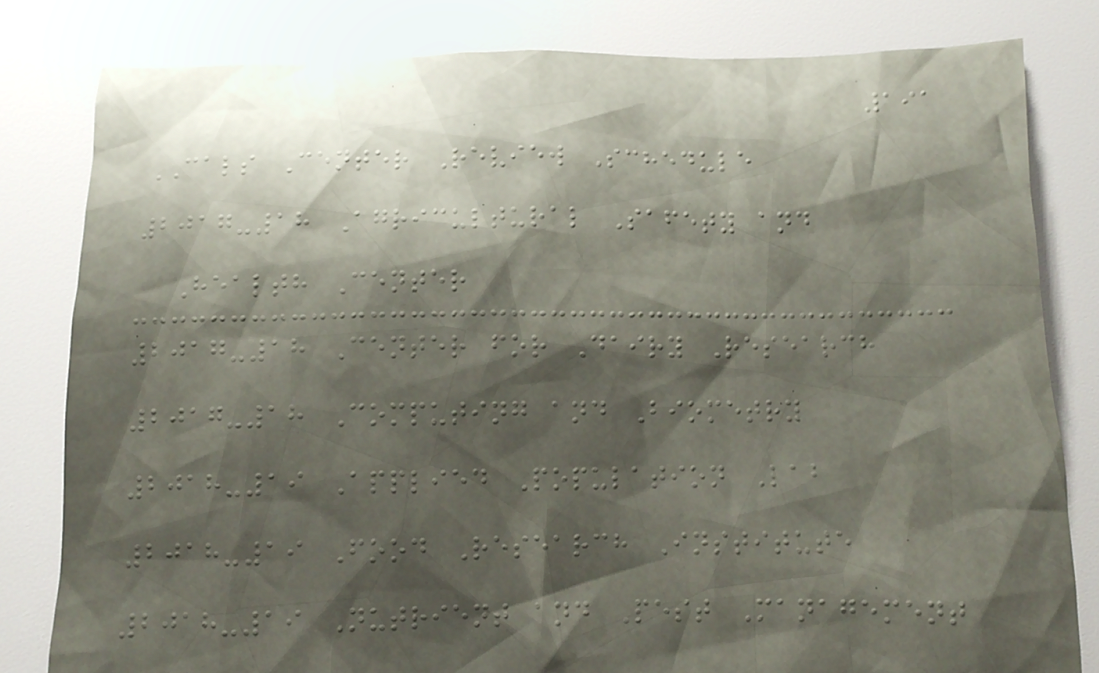191
CALS Center Review Schedule
2017-18 Agricultural Safety and
Health Center
2017-18 Center for Dairy Research
2017-18 Computing and Biometry
2018-19 Applied Population Lab
2018-19 Food Research Institute
2018-19 Nutrient and Pest Management
